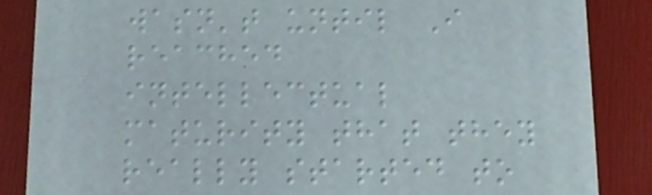wasn't until I
reached
intellectual
maturity that they
really started to
